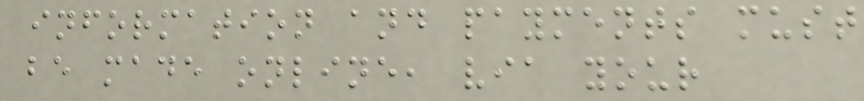information and payments must
be made online, via your
